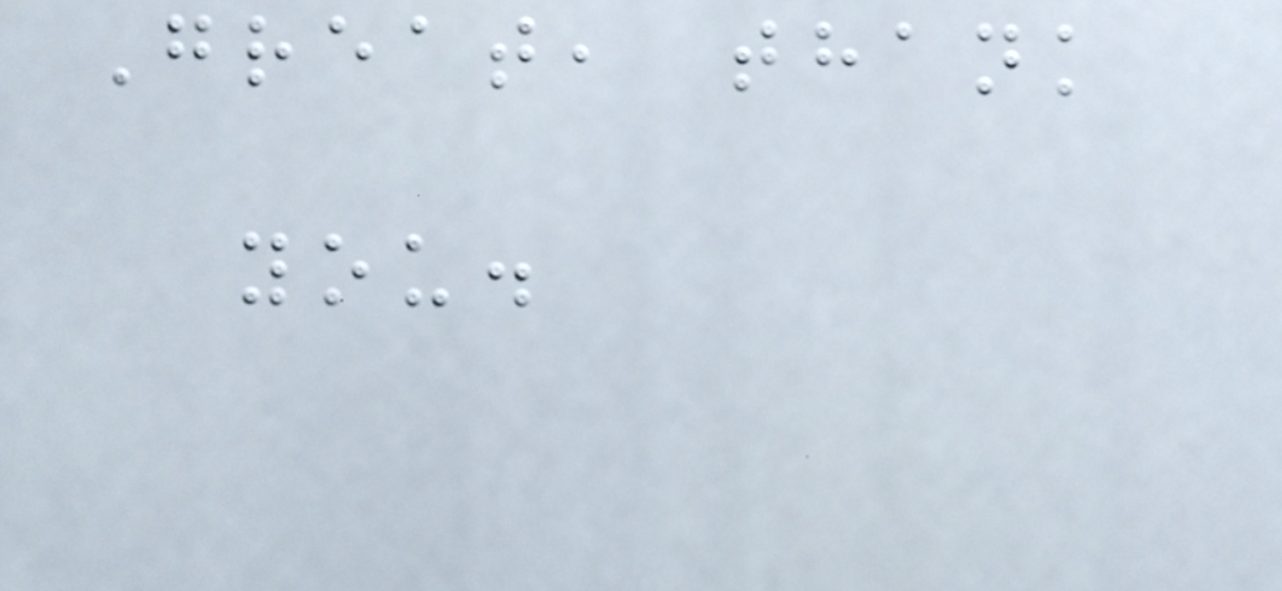Great, thank
you.
